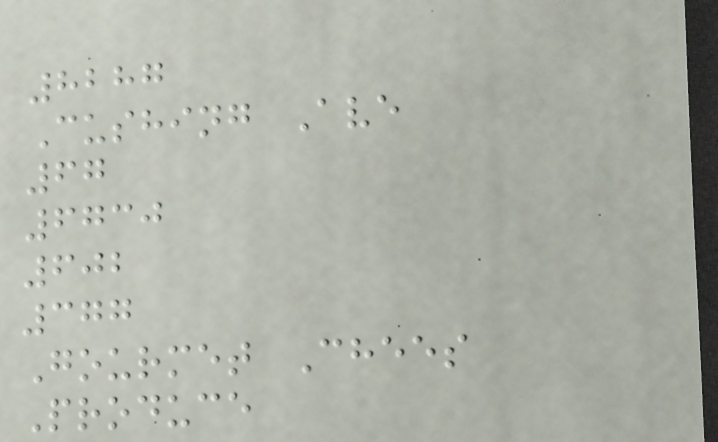8287
Cushing Ave
67
6730
602
377
Gourmet Chees
Produce
